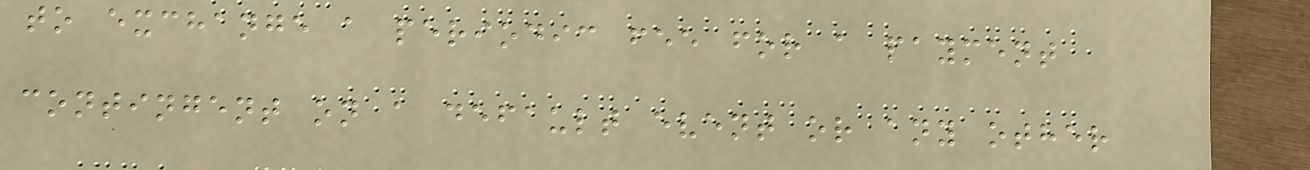to exchange a periodic fee for a payment
contingent on a default event or any other
